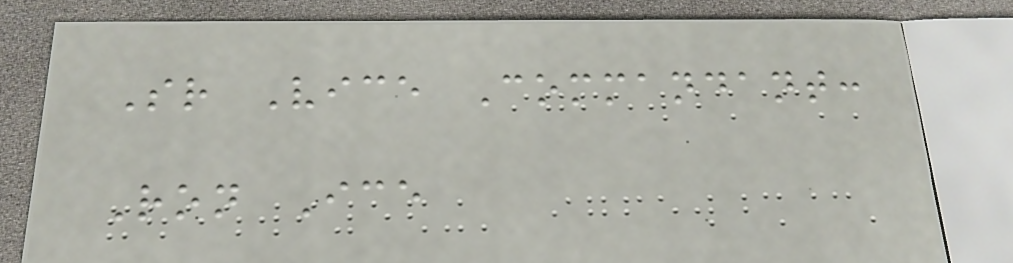Sr Vice Commandant:
Ron Ice
